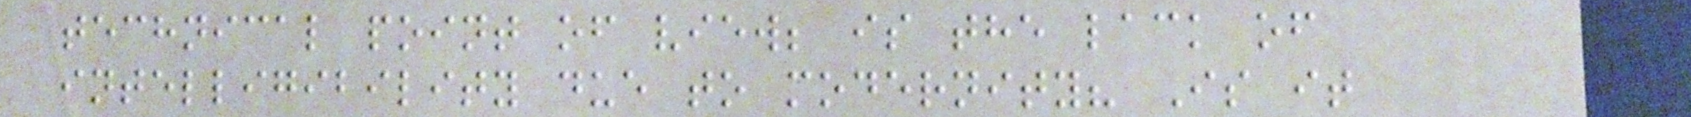technical point of view; is the lack of
intelligibility due to modernity? Is it
